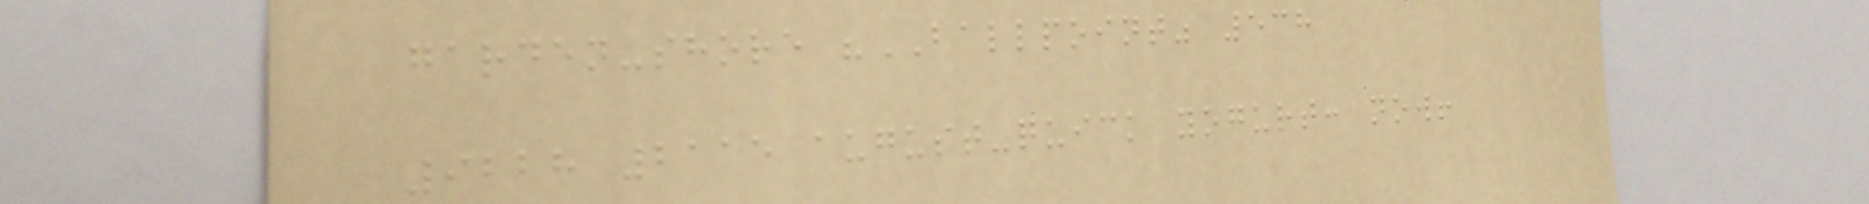garden-shore "BALLPOINT" 538
9228 2115 august-quick yogurt: now!
